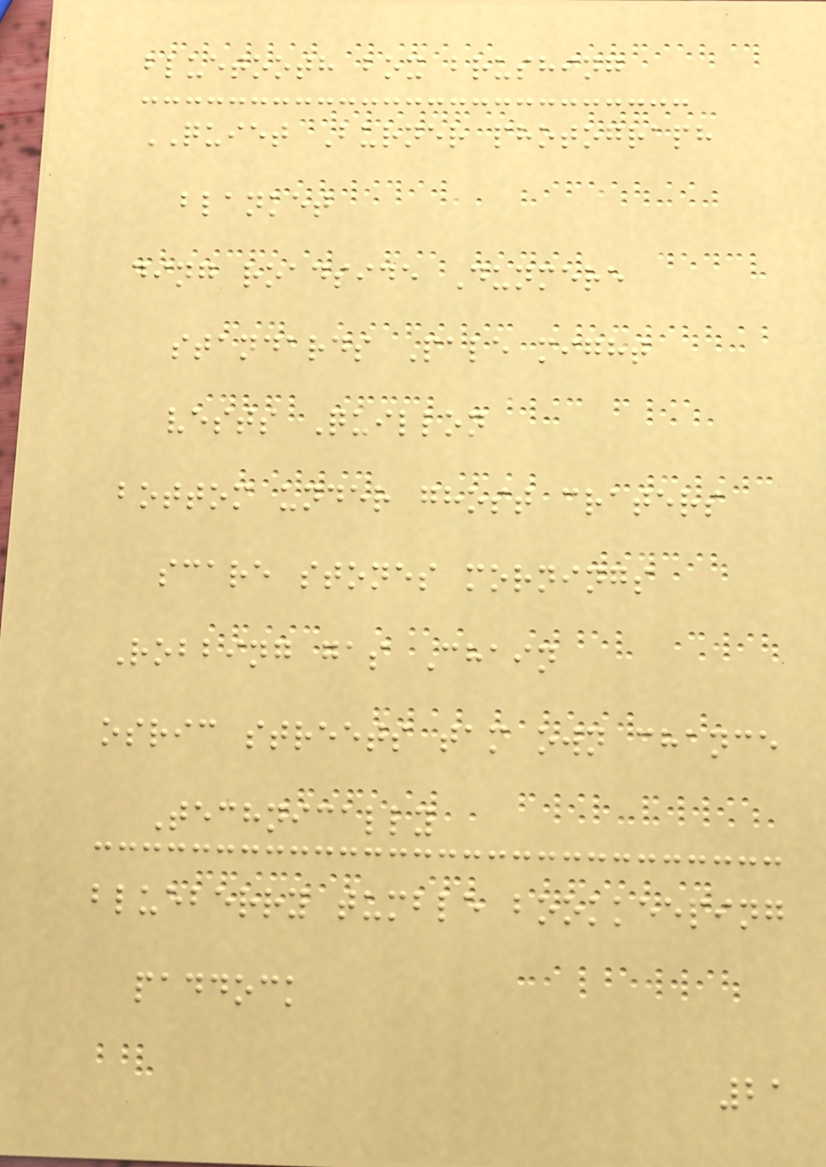bluetooth box brushing
QUIET Burner photograph
blanket
ding roadside Dunmere
standards Pale might
vests Quillon
bottom under ghost craters
scare stones mornings
Robbing gas Chain
osric streets tam own chance
Technically
blueberry tumble bookkeeping
paddock
21
